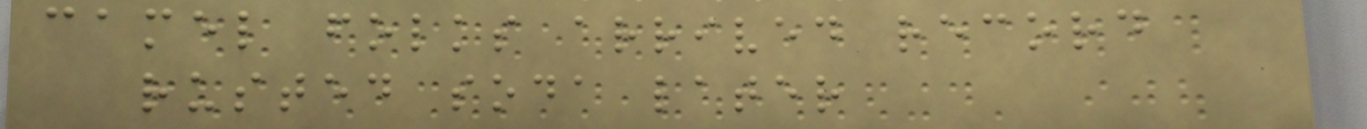camel folks arrived record
rusted soda later
